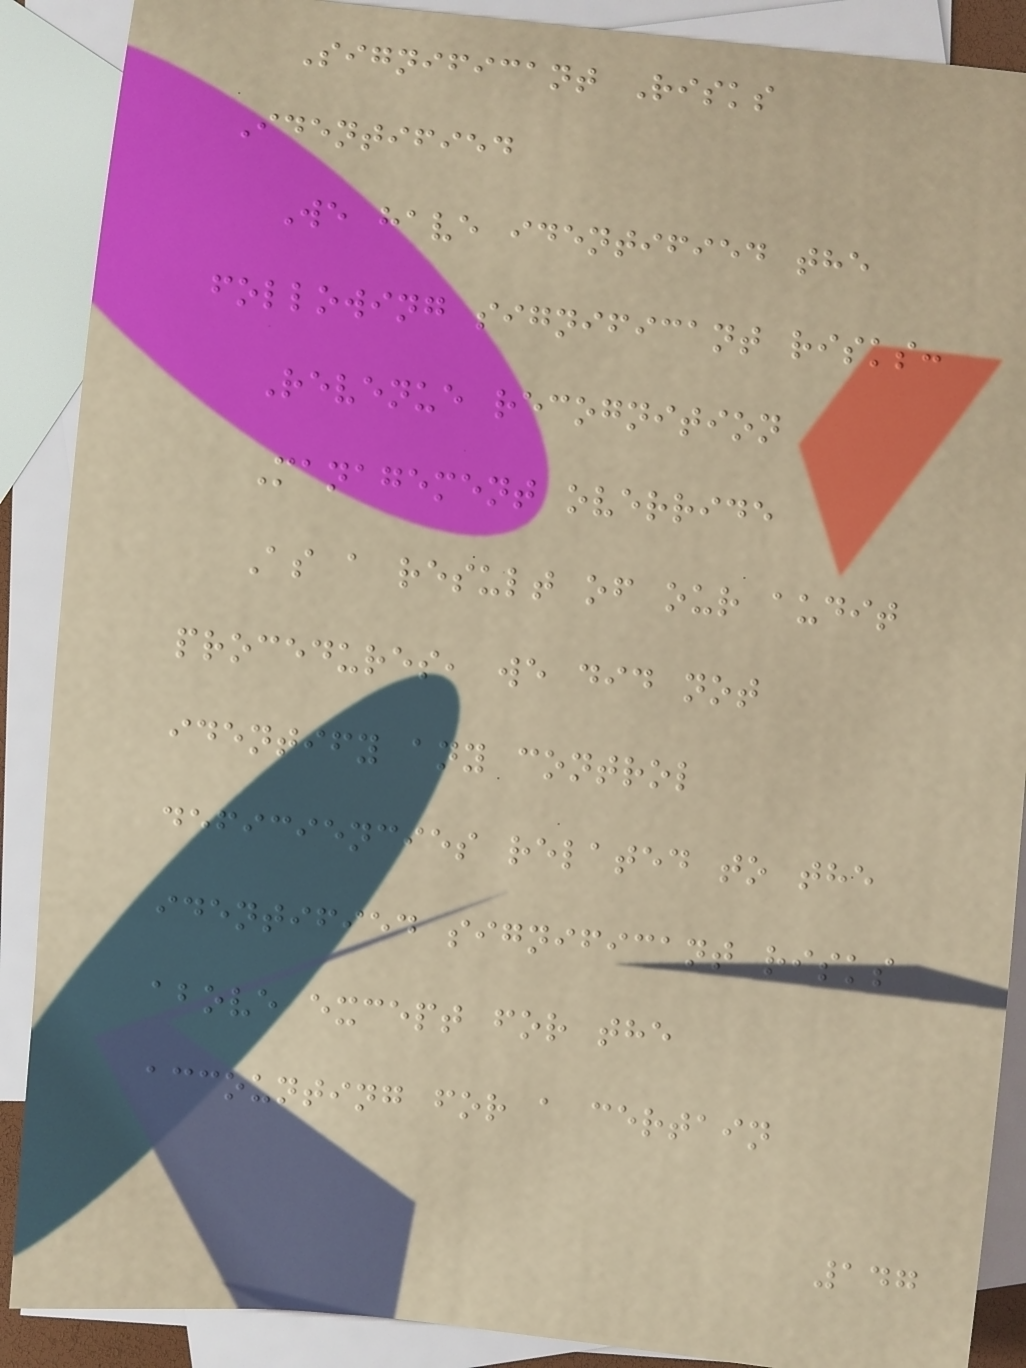Significant Risks
Identified
We have identified the
following significant risks:
Revenue recognition
Management override
As a result of our audit
procedures, we did not
identify any control
deficiencies related to the
identified significant risks
above except for the
accounting for a certain
147
